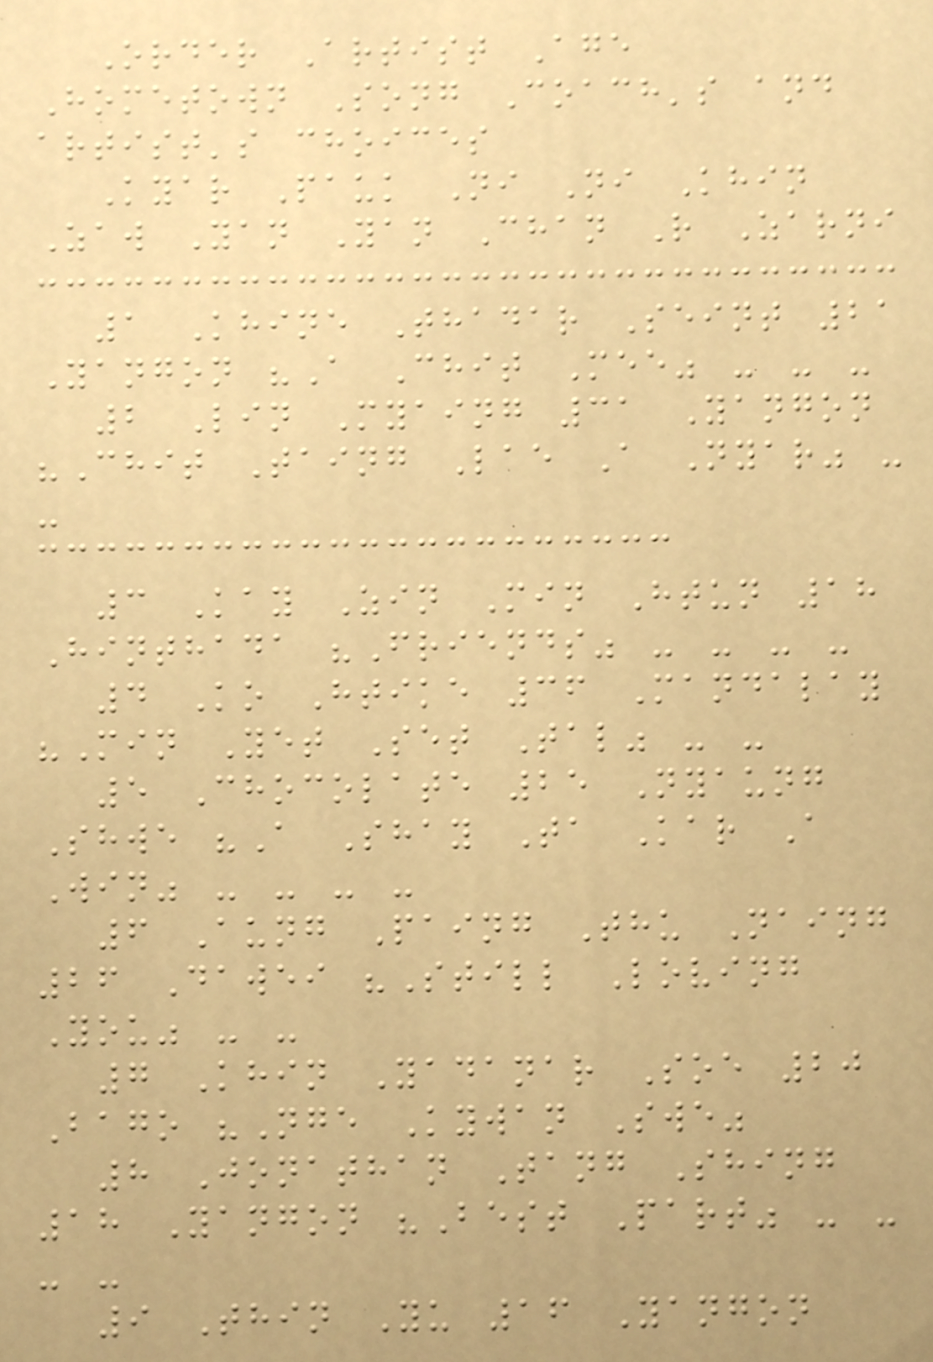Order Artist Age
Hometown Song Coach's and
artist's choices
Kyar Pauk Ni Ni Khin
Zaw Yan Yan Chan R Zarni
1 Khine Thadar Seint 21
Yangon "A Chit Mee" - - -
2 Lin Myaing 31 Yangon
"Chit Taing Lae A Nyar" -
-
3 Kay Zin Min Htun 18
Hinthada "Friends" - - - -
4 Ko Htike 36 Mandalay
"Min Yet Set Tal" - -
5 Chocolate 25 Nyaung
Shwe "A Shay Ta Kar A
Win" - - - -
6 Aung Paing Thu Naing
26 Dawei "Still Loving
You" - -
7 Khin Yadanar Soe 20
Bago "Nge Kywan Swe"
8 Jonathan Tang Shing
18 Yangon "Best Part" - -
- -
9 Thin Yu 16 Yangon
